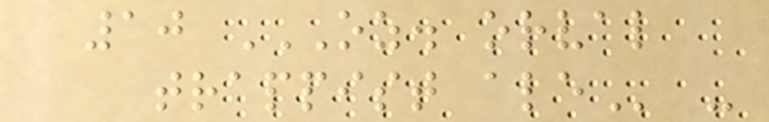10 OZ. ORVAL
TRAPPIST ALE -
